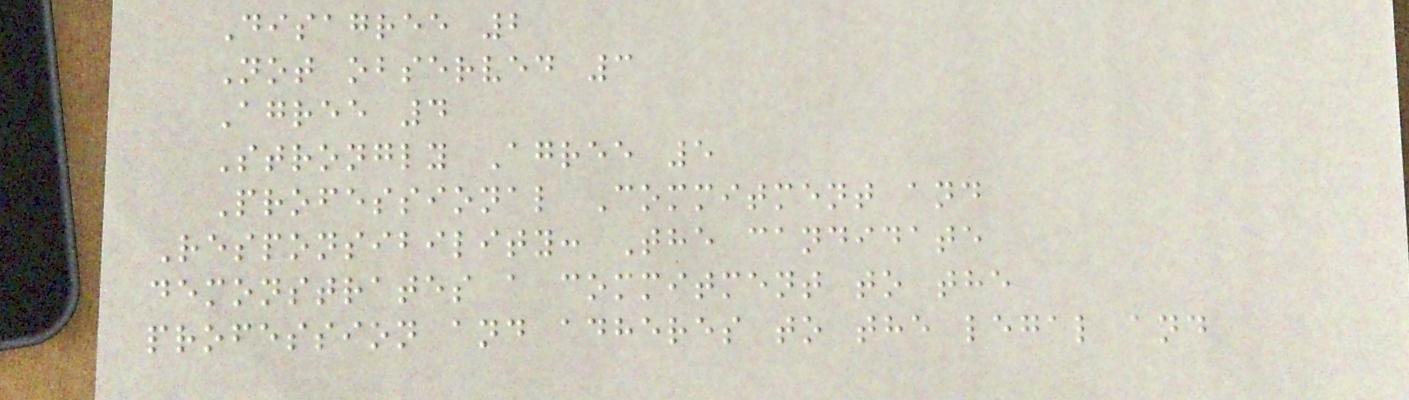Disagree 2
Not observed 3
Agree 4
Strongly Agree 5
Professional Commitment and
Responsibility: The candidate
demonstrates a commitment to the
profession and adheres to the legal and
